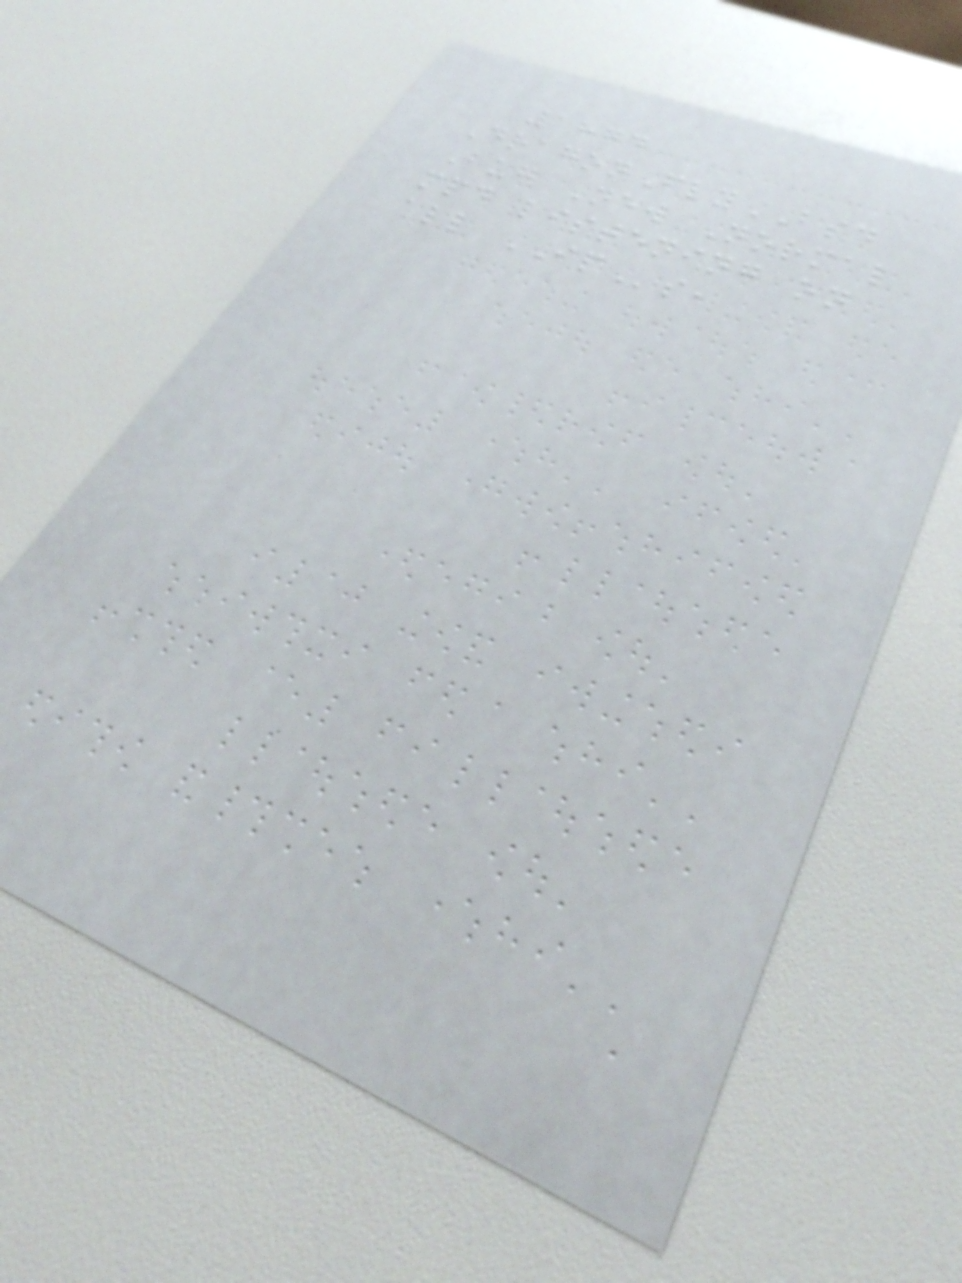1874
DragonFlyBSD
Bug New Normal
mpd listening on
all IPs,
